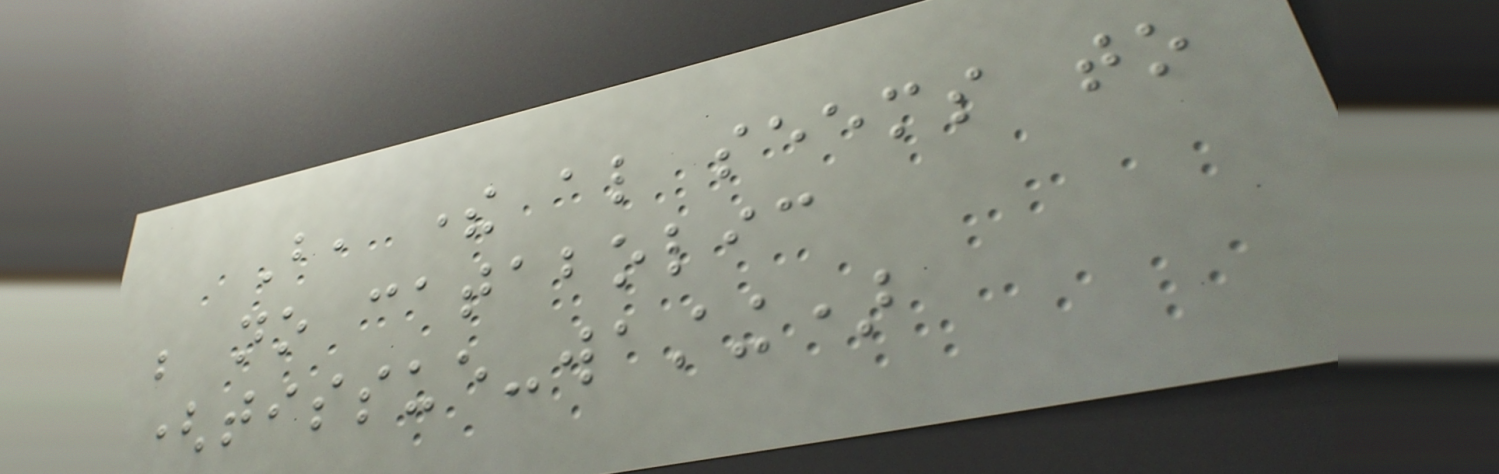But, there also seems to
be no catabolic
(tissue-wasting)
